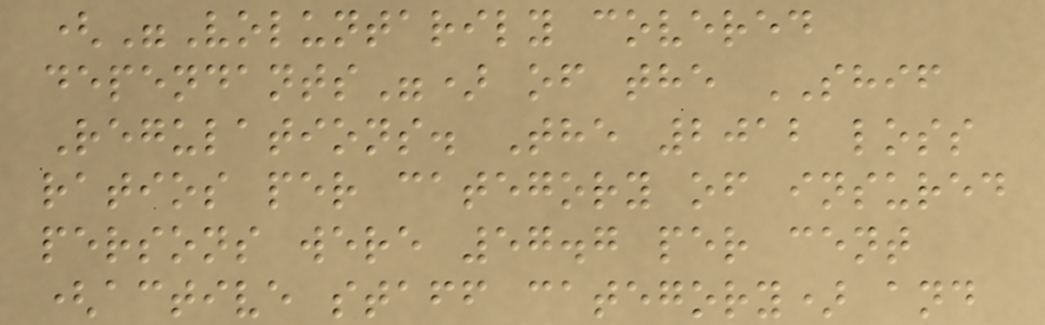("Voluntarily covered
dependants") of the SHIF
Regulations. The 2012 loss
ratios per category of insured
persons were 57.7 per cent
(active staff category) and
